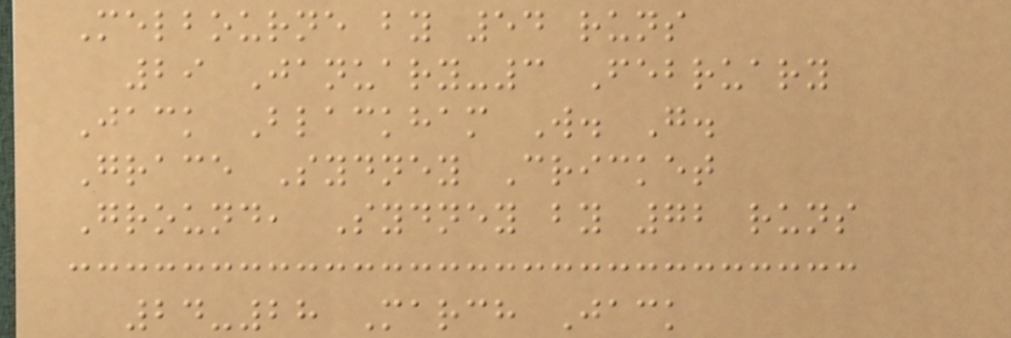Melbourne by 54 runs
29 January-3 February
Jack Blackham W. G.
Grace Sydney Cricket
Ground, Sydney by 72 runs
24-28 March Jack
